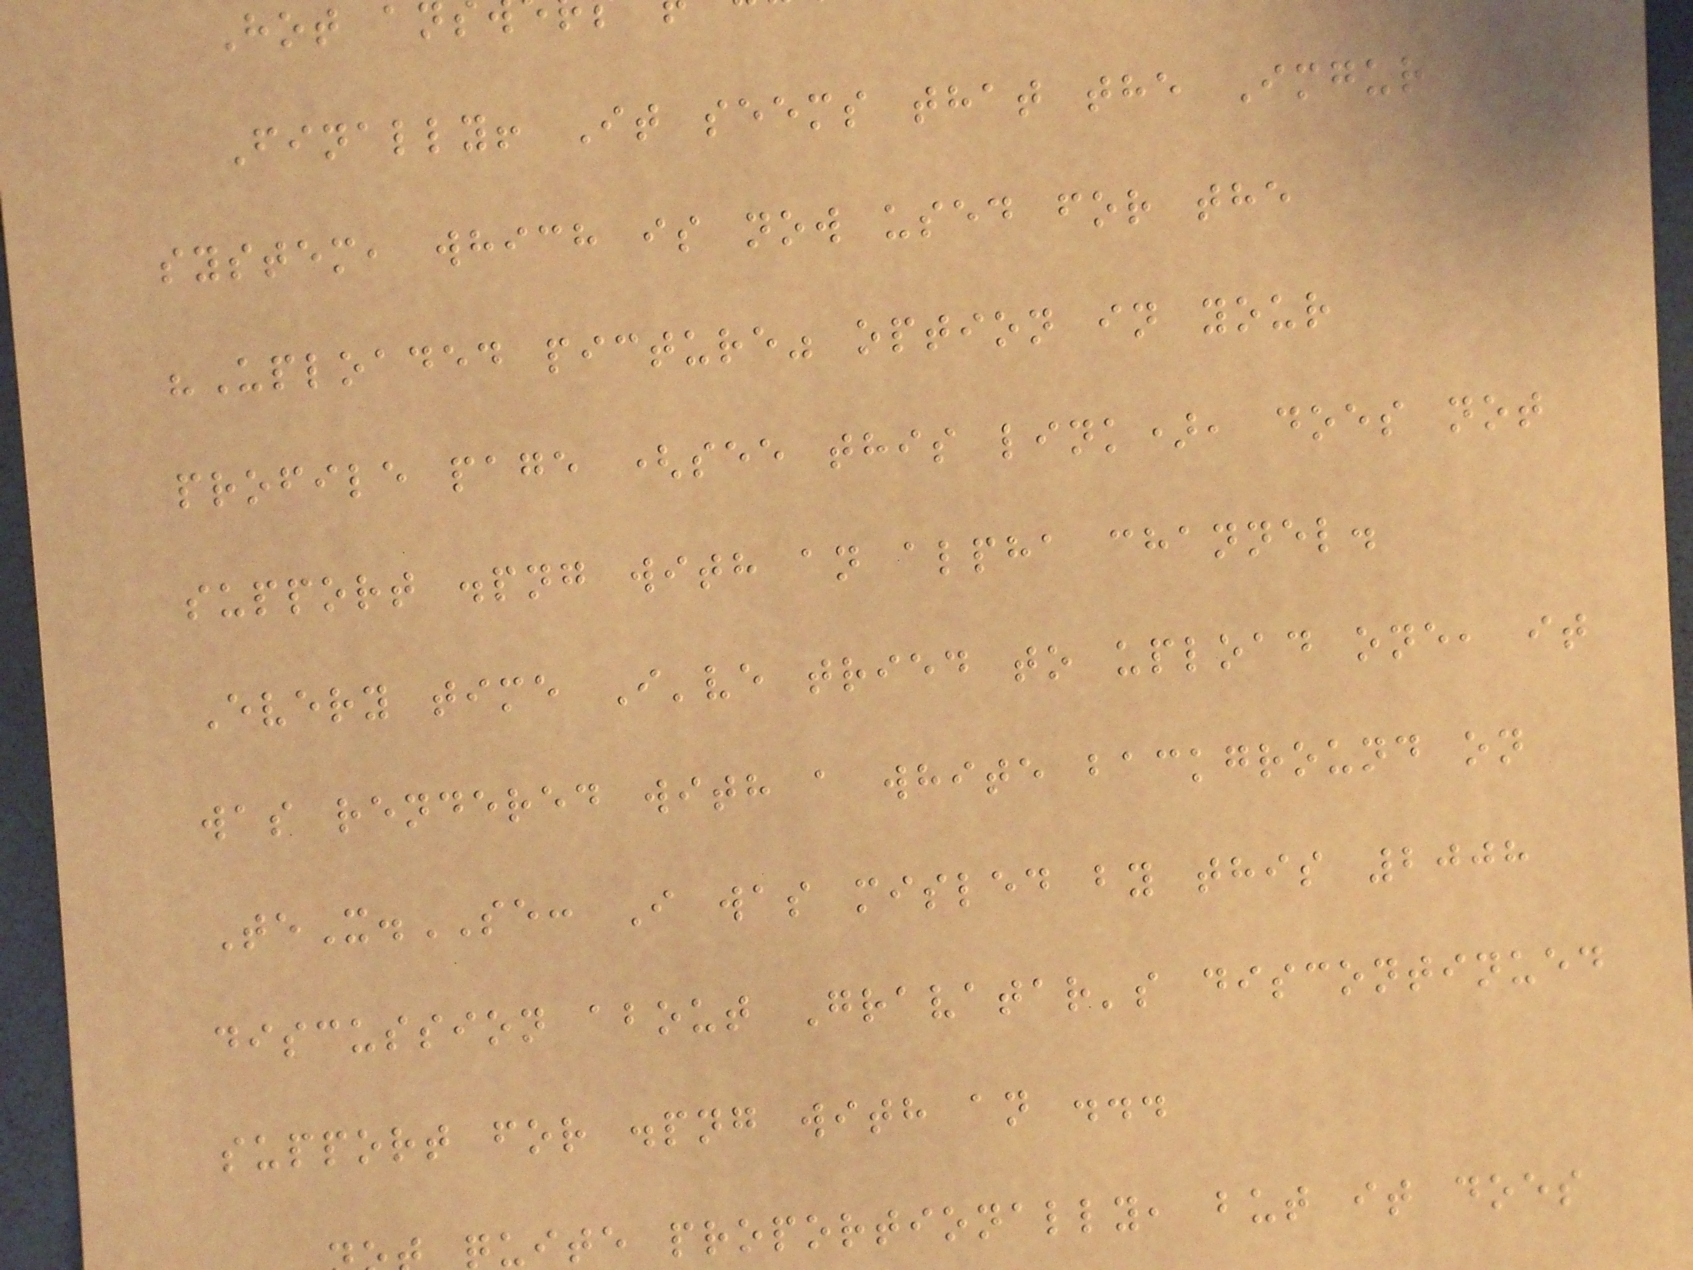Hot an
Finally! It seems that the Imgur
system, which is now used for the
"Uploaded picture" option in your
profile page (see this link), does not
support .png with an alpha channel.
Every time I've tried to upload one, it
was rendered with a white background on
TeX.SE: I was misled by this 2008
discussion about Gravatar's discontinued
support for .png with an ...
uite proportionally, but it does
